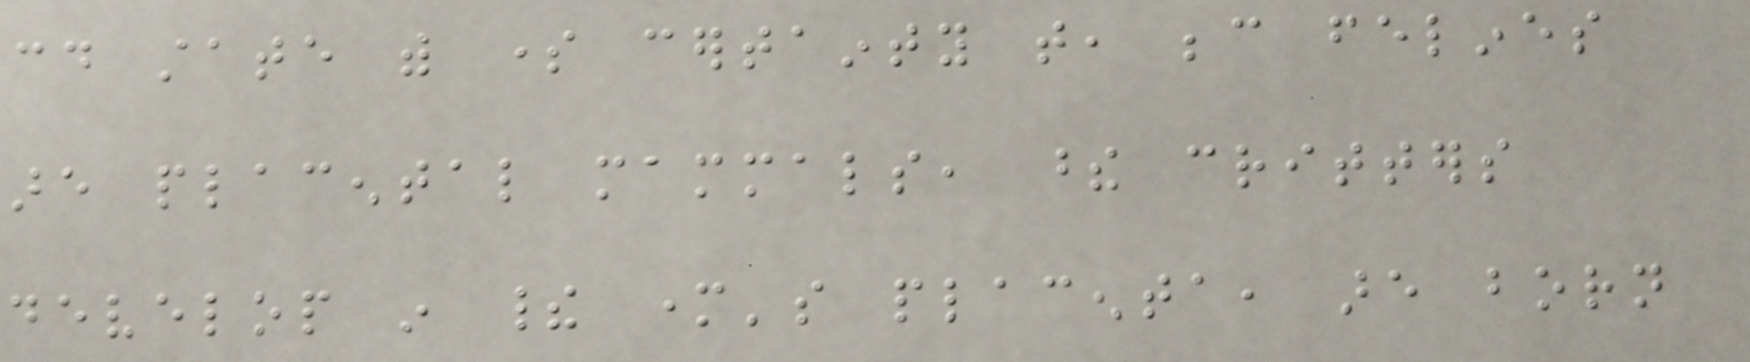could state with some certainty that, because felines
are placental mammals, these critters
develop in their mother's placenta, are born
